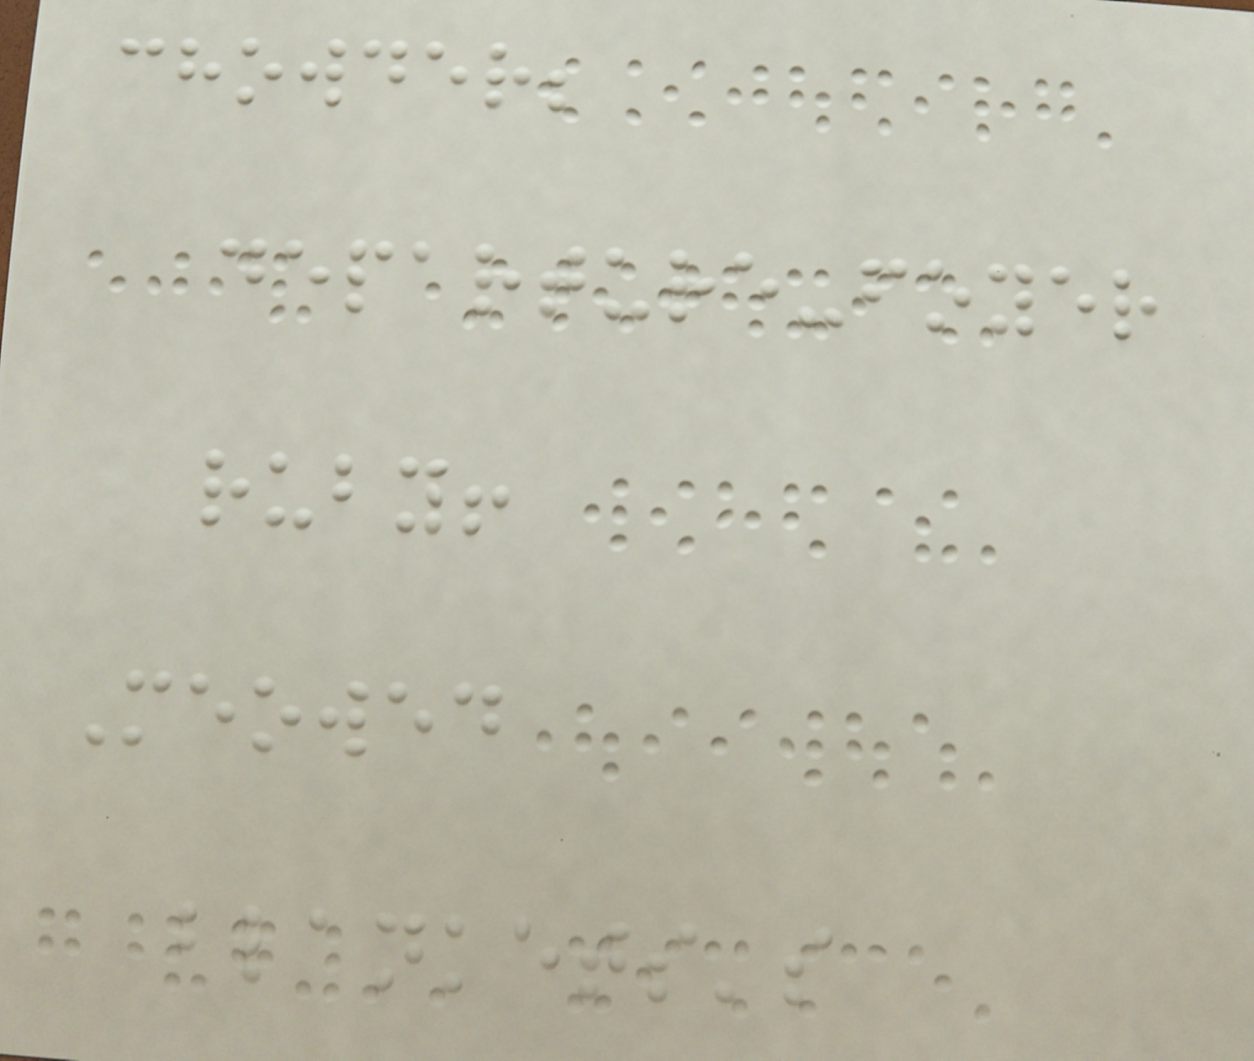chowder;
departure-foyer
ruby!
Meowed
blankets's
